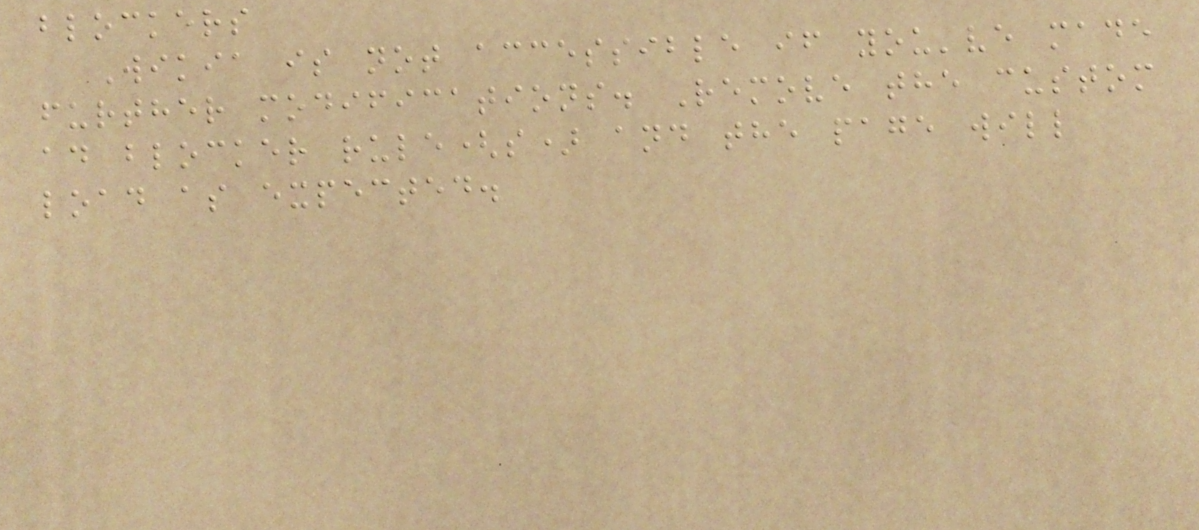blockers
Wikia is not accessible if you've made
further modifications. Remove the custom
ad blocker rule(s) and the page will
load as expected.
